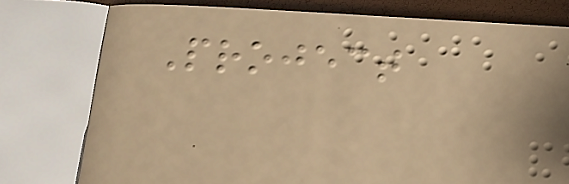Project
